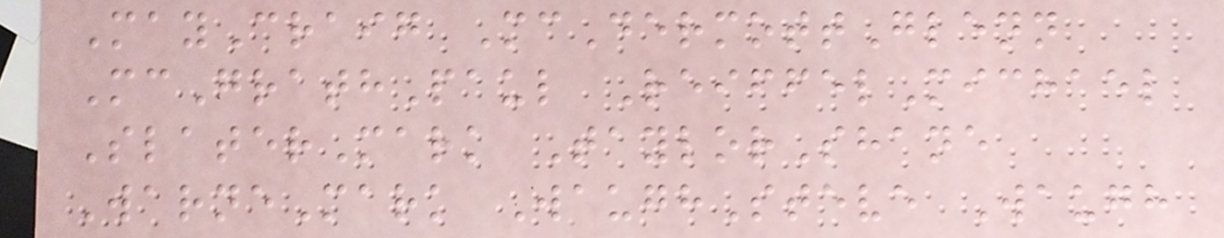MayCraig McDermottGlenn
McGrathPaul ReiffelMichael
SlaterMark TaylorShane
WarneMark WaughSteve Waugh
